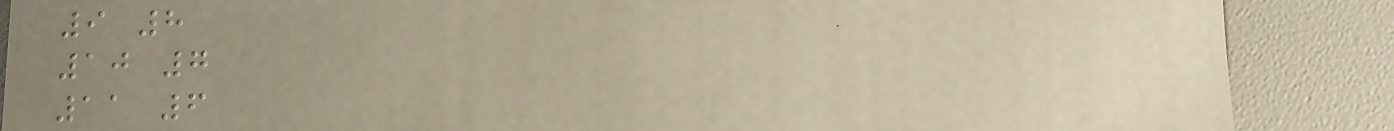9 8
10 7
11 6
